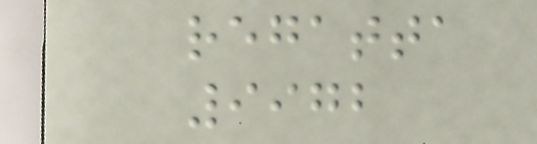regatta
9972
